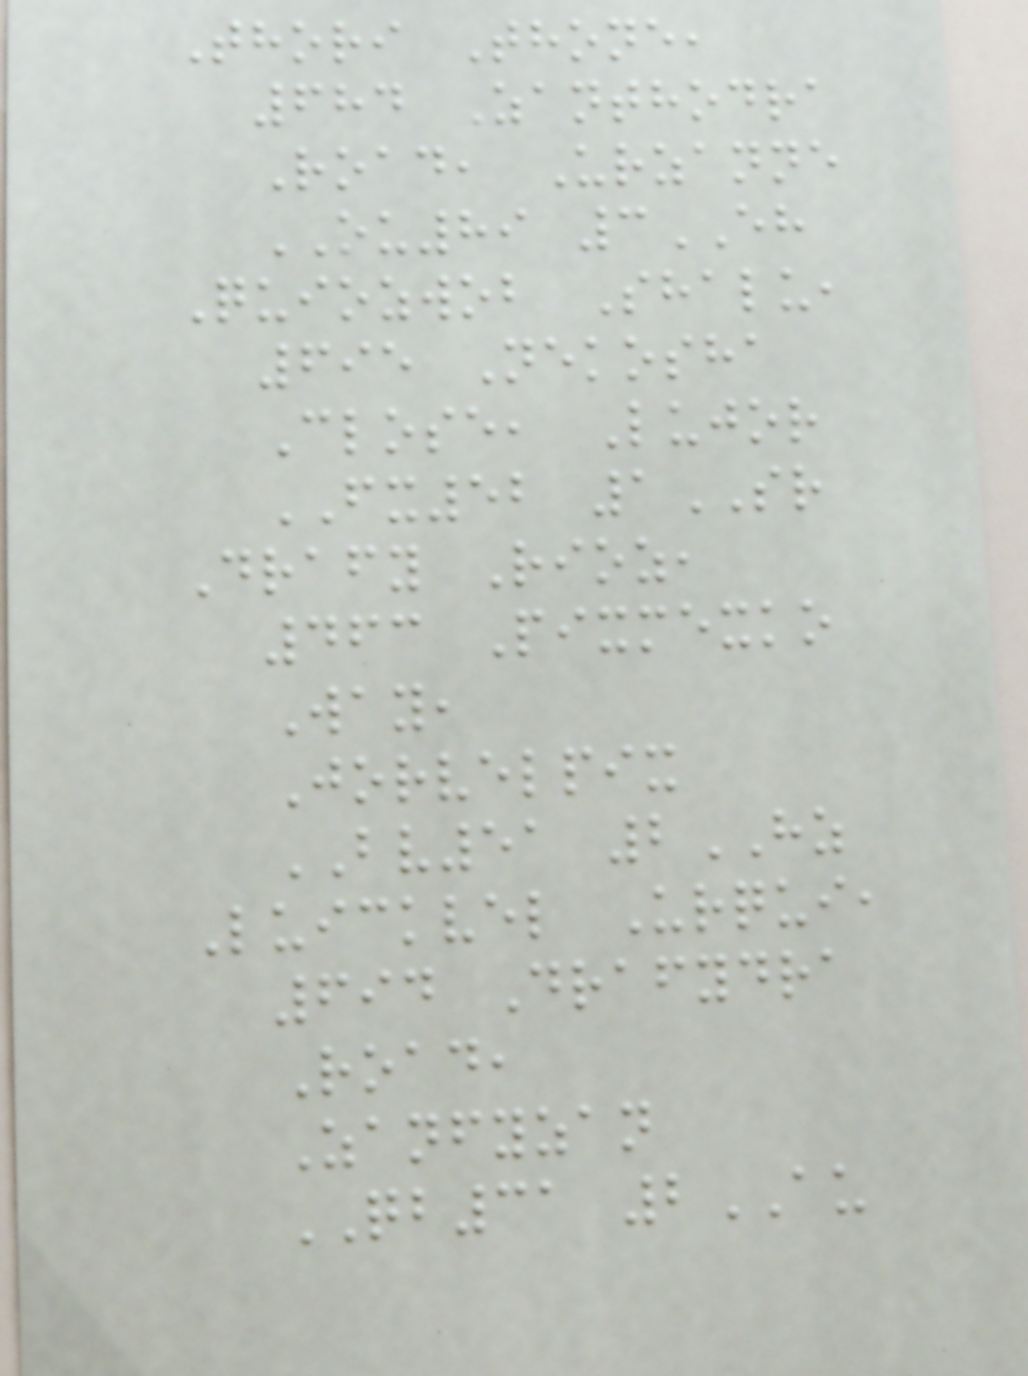Thori Thone,
684 Zanthodra
Road, Urzanne
OU89 3EH
Quiozwob Shalu,
695 Nekosha
Close, Lujor
FX52 1SR
Drafy Rioz,
463 Pixmexko
Way,
Jorvelpix
BV51 2HZ
Luickvel Urqui,
694 Drafydra
Road,
Zanfyzan
QB31 2AU
